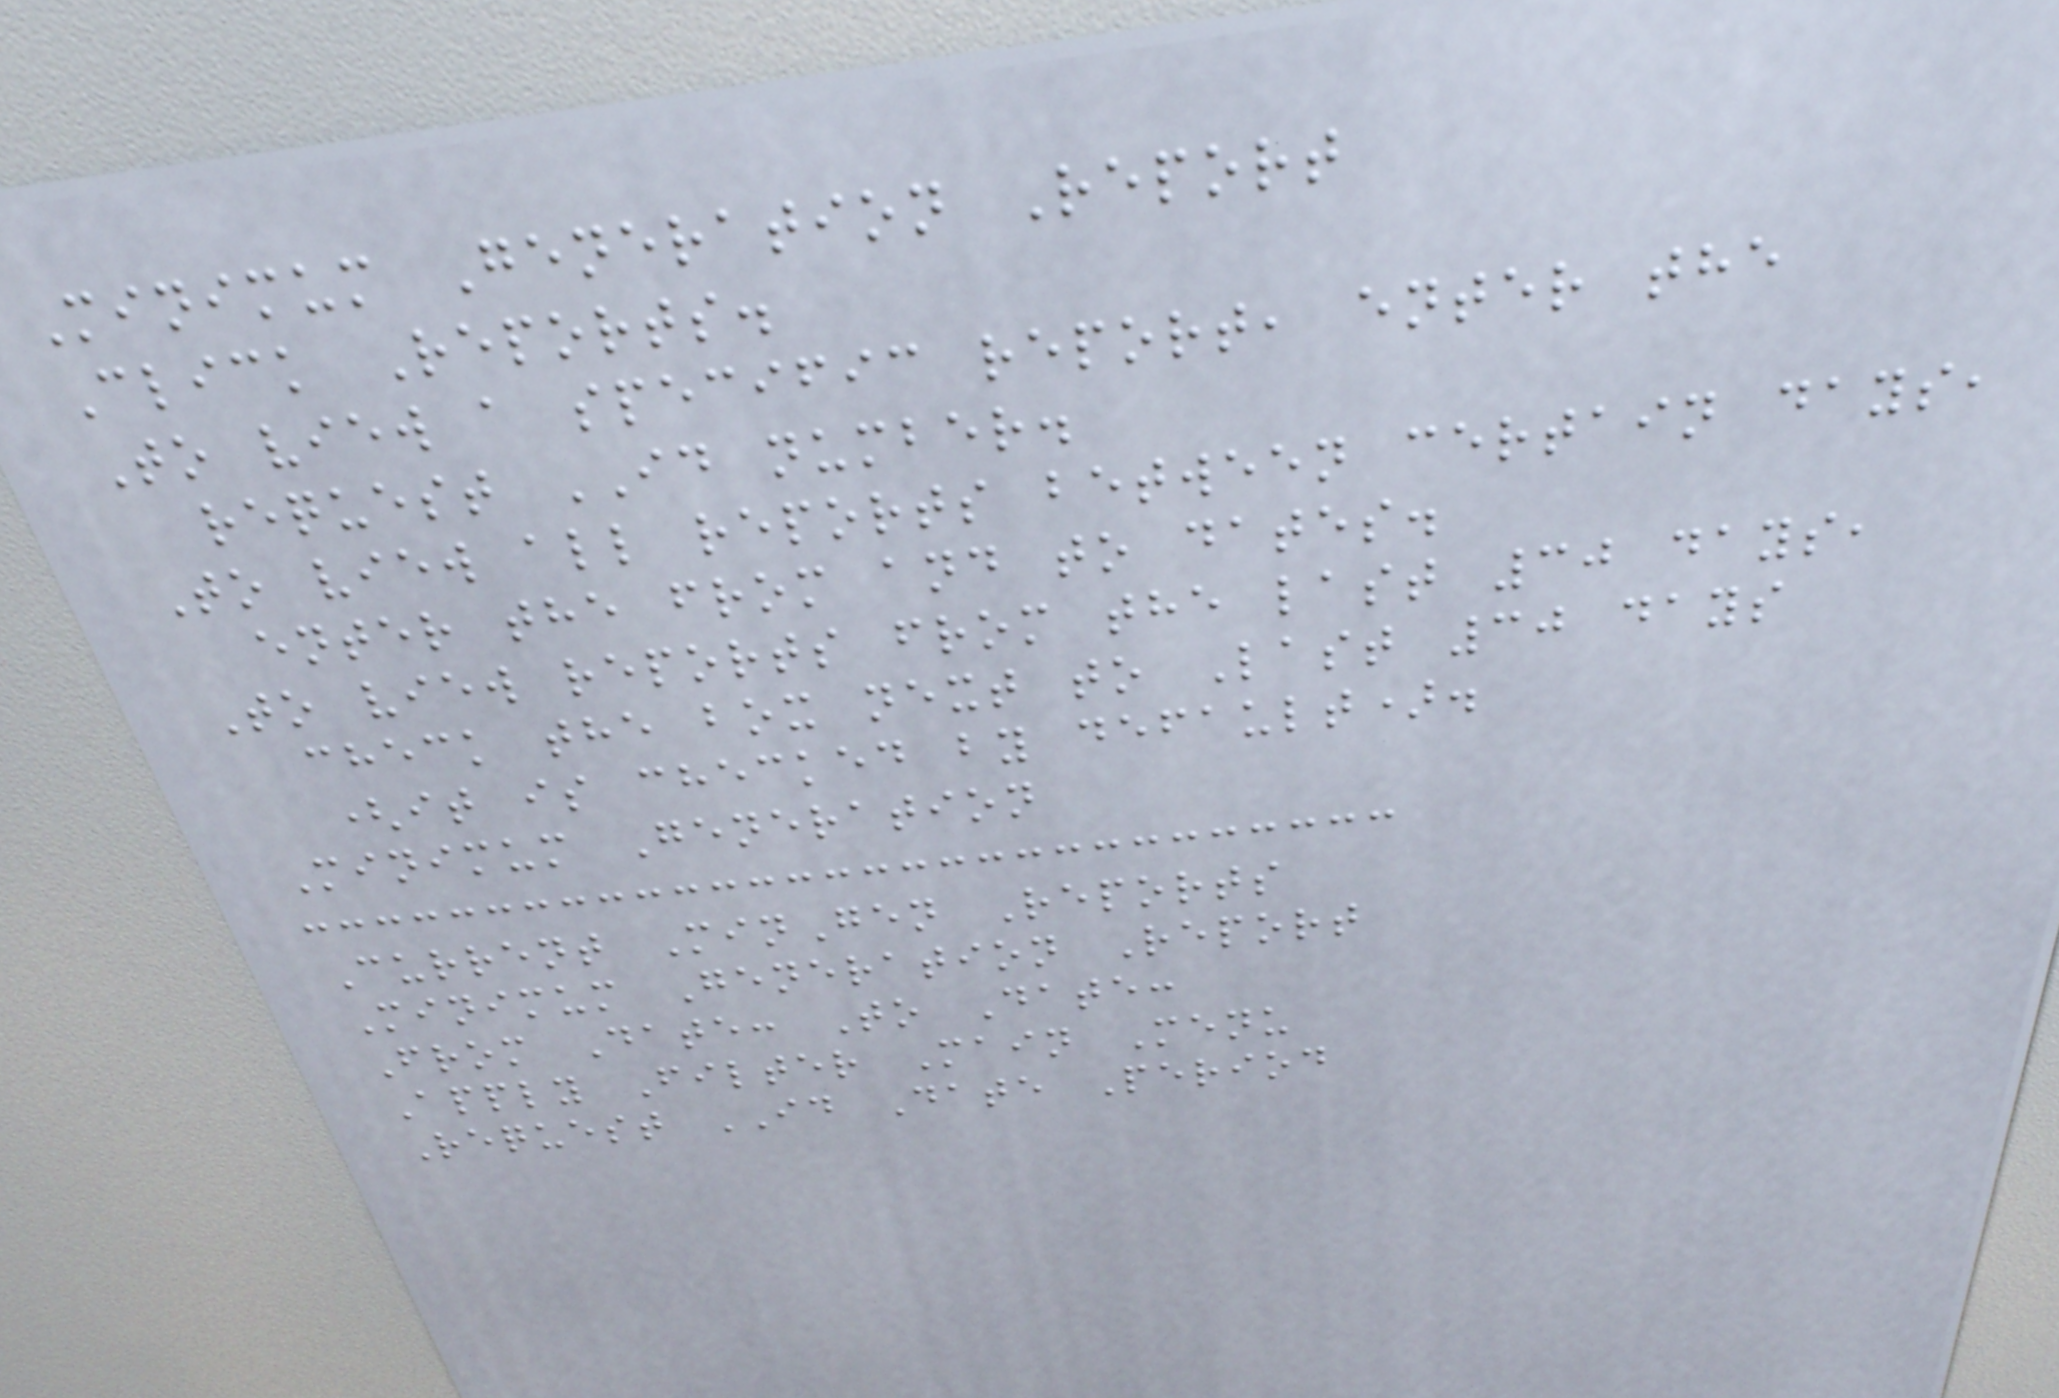Minimum Generation Report
Click Reports.
To view a specific report, enter the
request ID number.
To view all reports between certain days,
enter the from and to dates.
To view reports from the last 30 days,
check the box next to Last 30 days
(it is checked by default).
Minimum Generation
Current MinGen Reports
Minimum Generation Report
From Date: To Date:
Apply Filter Main Menu
Request ID Date Period
